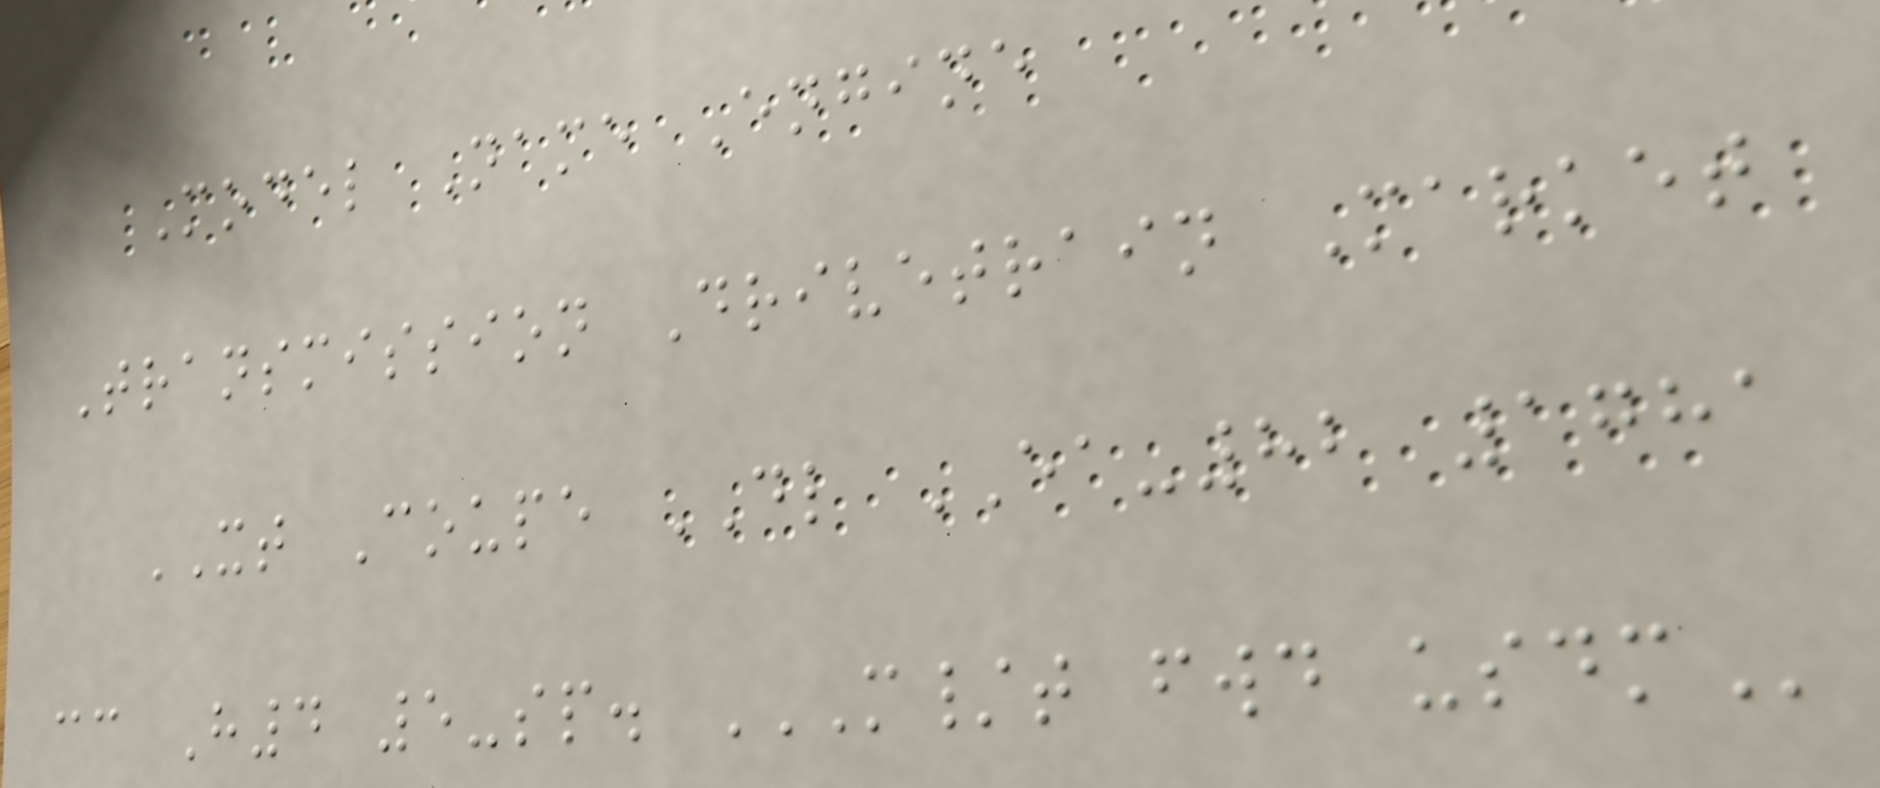Model Name Engine
Transmission Drivetrain Market
XT Coupe DL EA-82 1781
cc H4 5-sp. M/T FWD USDM
